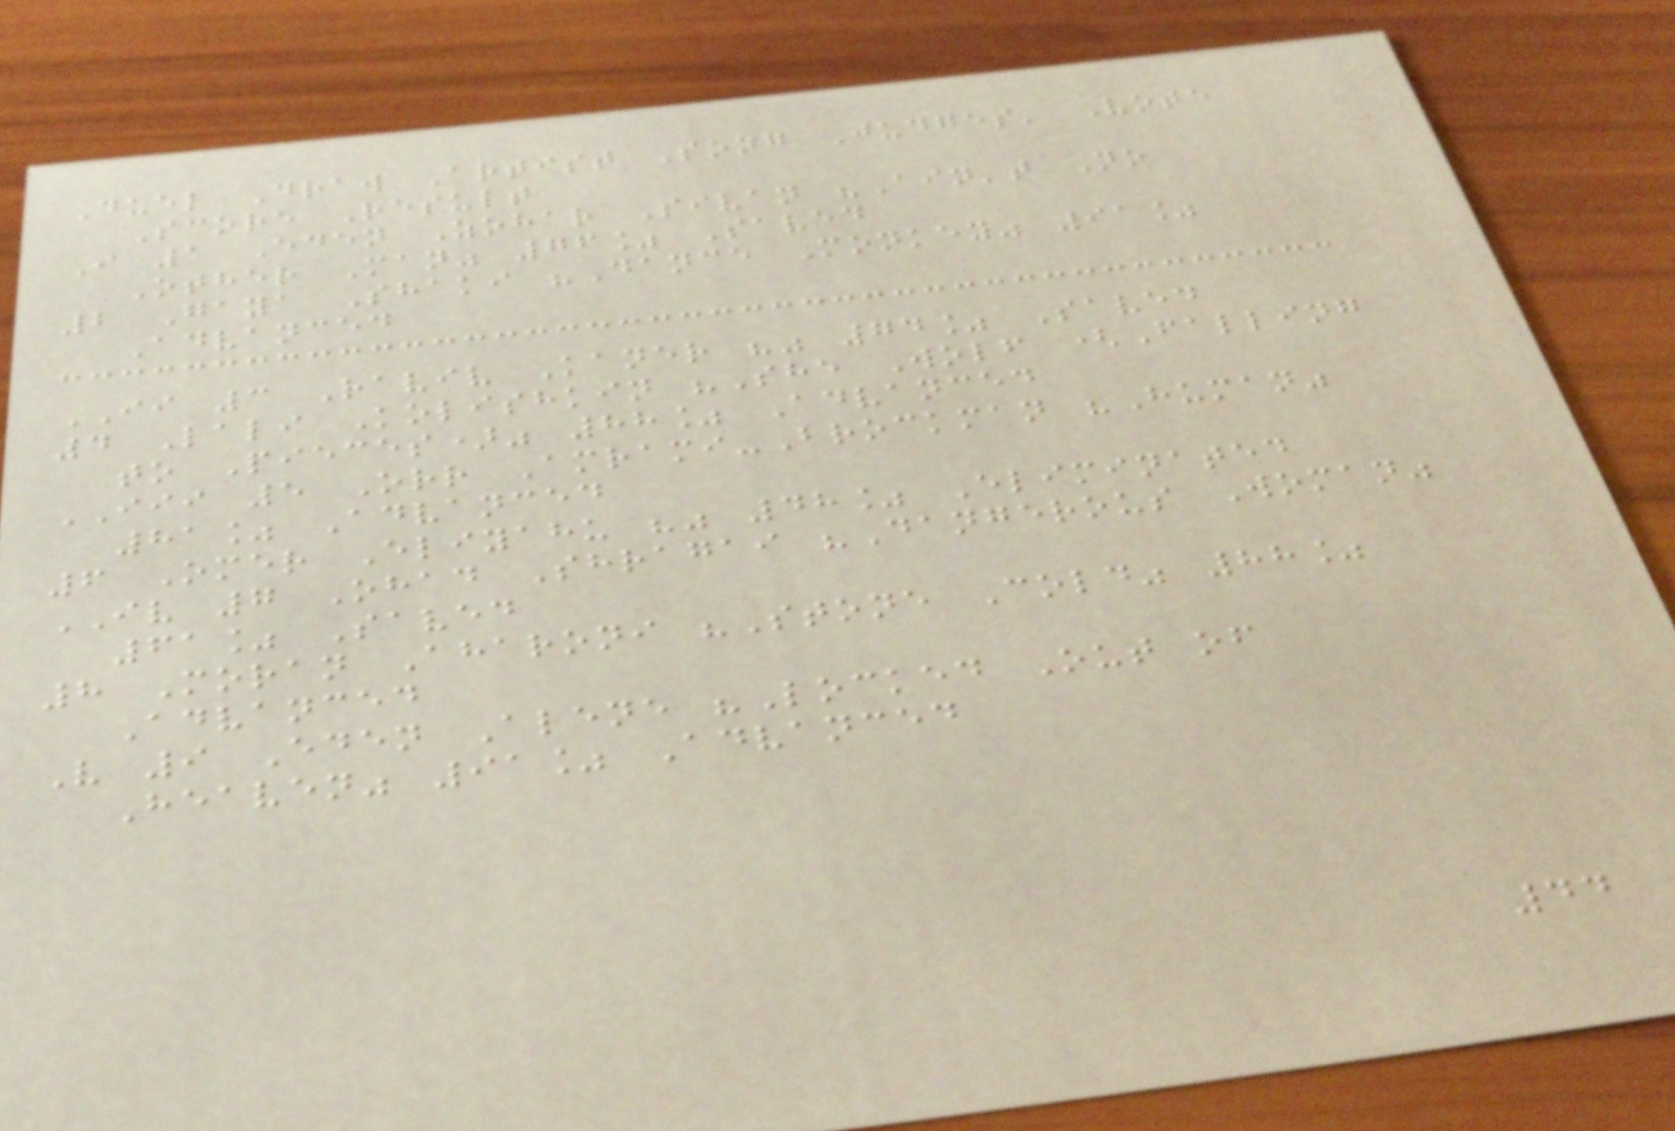Duel Draw Artist Song Judges' Vote
Score Result
I 1 Eden Zohar Sivan "Ain't No
Other Man" 76% Saved
2 Gaya Shaki "Dance Monkey" 91%
Advanced
II 3 Raviv Kaner "" 74% Saved
4 Lali Kolishkin "She Wolf (Falling
to Pieces)" 88% Advanced
III 5 Orr Amrami-Brockman "Human"
81% Advanced
6 Omer Eliyahu "" 48% Eliminated
IV 7 Ohad Shragai "Dangerous Woman"
61% Saved
8 Moran Aharoni "Stone Cold" 88%
Advanced
V 9 Eden Alene "Locked Out of
Heaven" 91% Advanced
44
